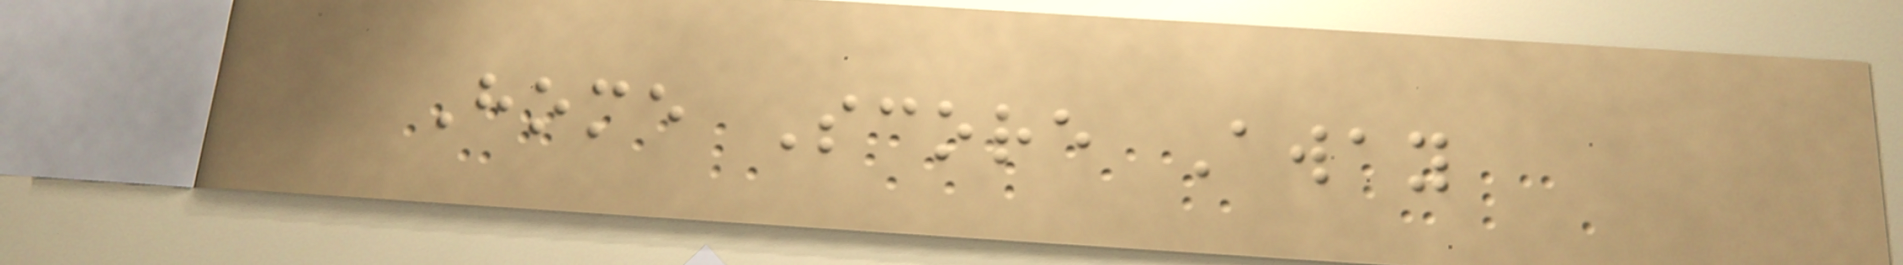Home Score Away
